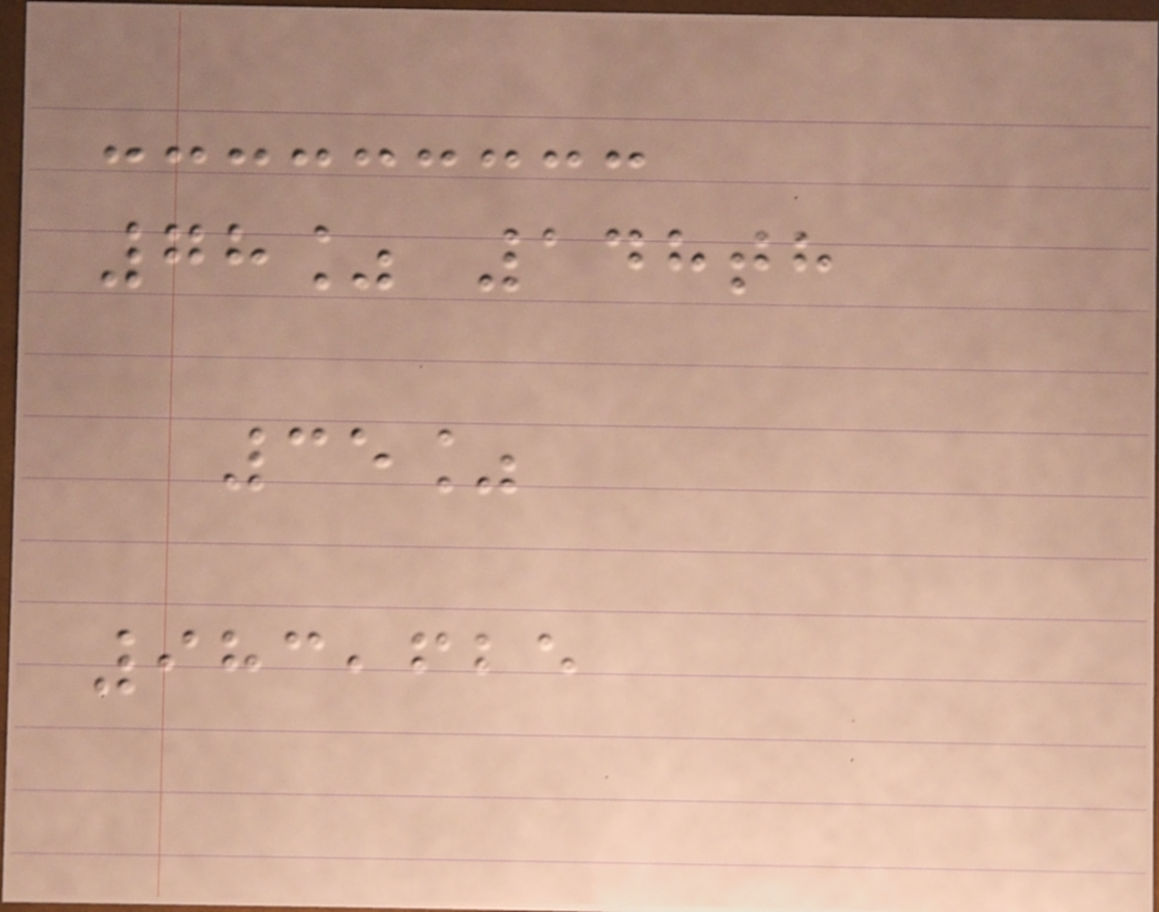78% 148th
35%
983,625
